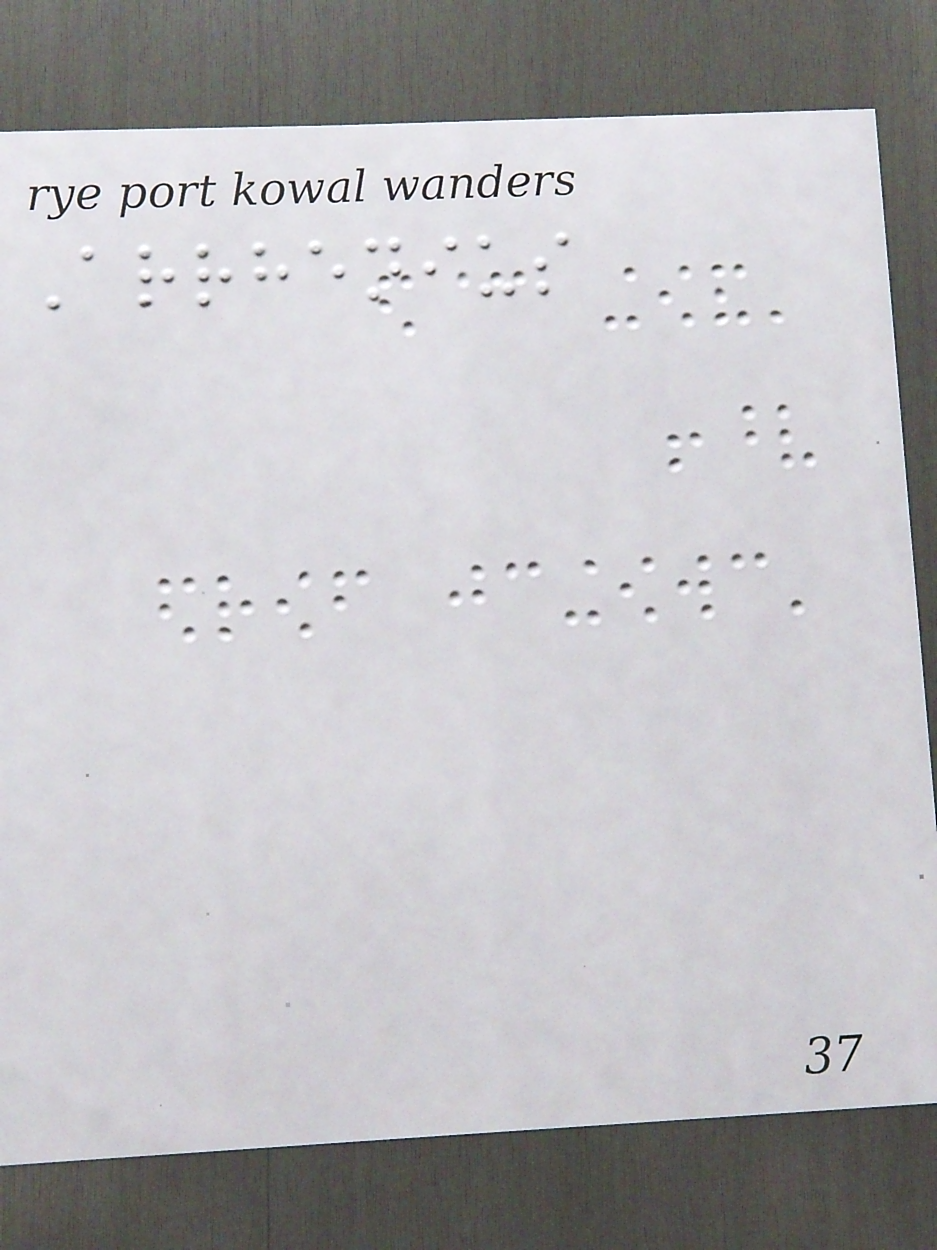Arrhenius
